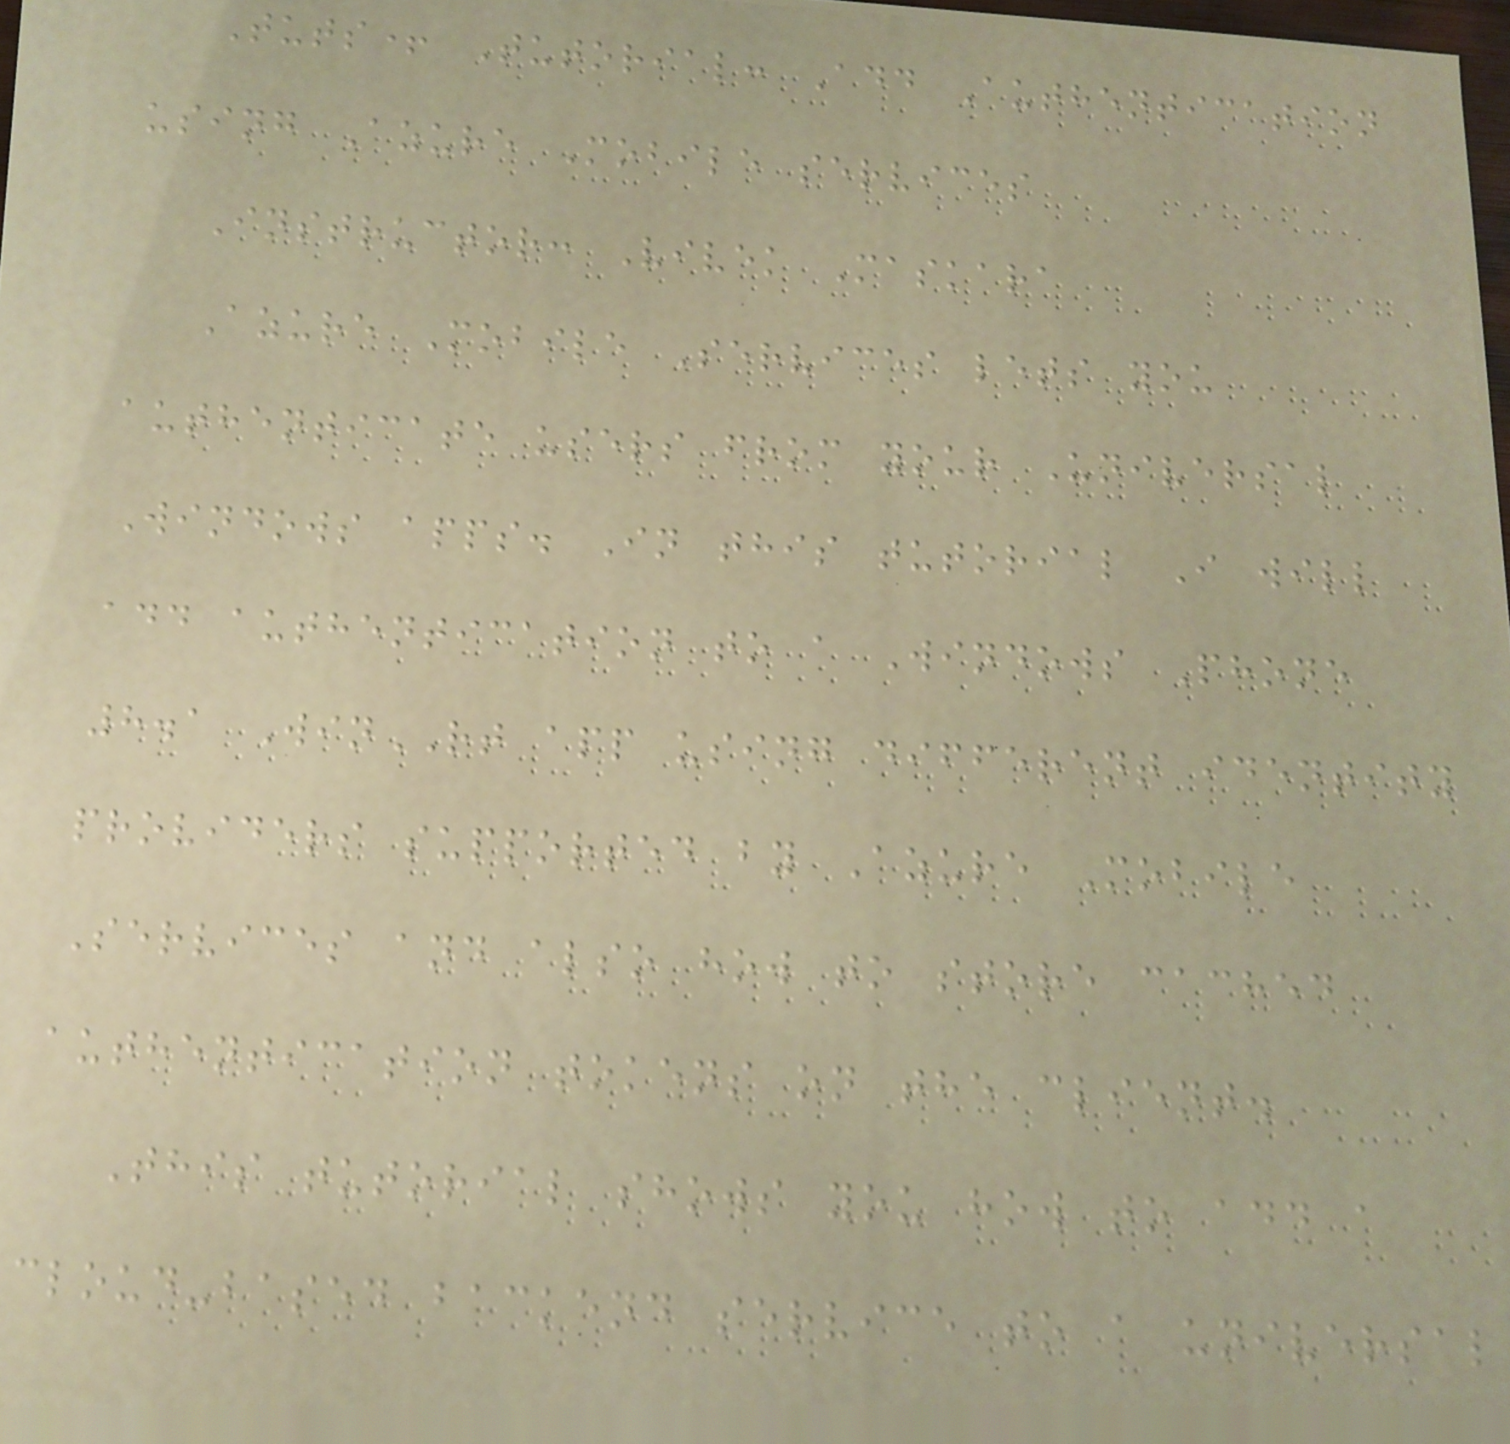Tuts+ Tutorial: Add Authentication
using Azure Mobile services
Instructor: Vivek Maskara
Azure Mobile Services lets you
authenticate users from your Universal
Windows apps. In this tutorial I will
add authentication to a Windows Phone
8.1 WinRT app using different identity
providers supported by Azure Mobile
Services and also how to store cached
authentication tokens on the client.
This tutorial shows you how to add a
cloud-based backend service to a universal
